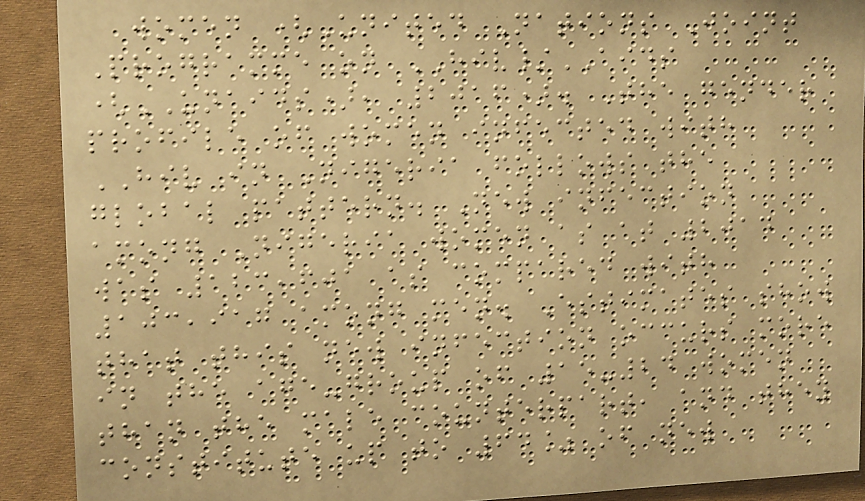women (United Nations Joint
Programme on HIV/AIDS
(UNAIDS), 2016). The gender
profile of women infected with
HIV in Nigeria follows the
global pattern. New infection
among Nigeria women as at 2014
was 123,601 as compared with
103,917 among men. Estimates show
that this new infection occurs more
in the age-group of 15-24 women
than the male counterpart, and they
constitute up to 64% of new
